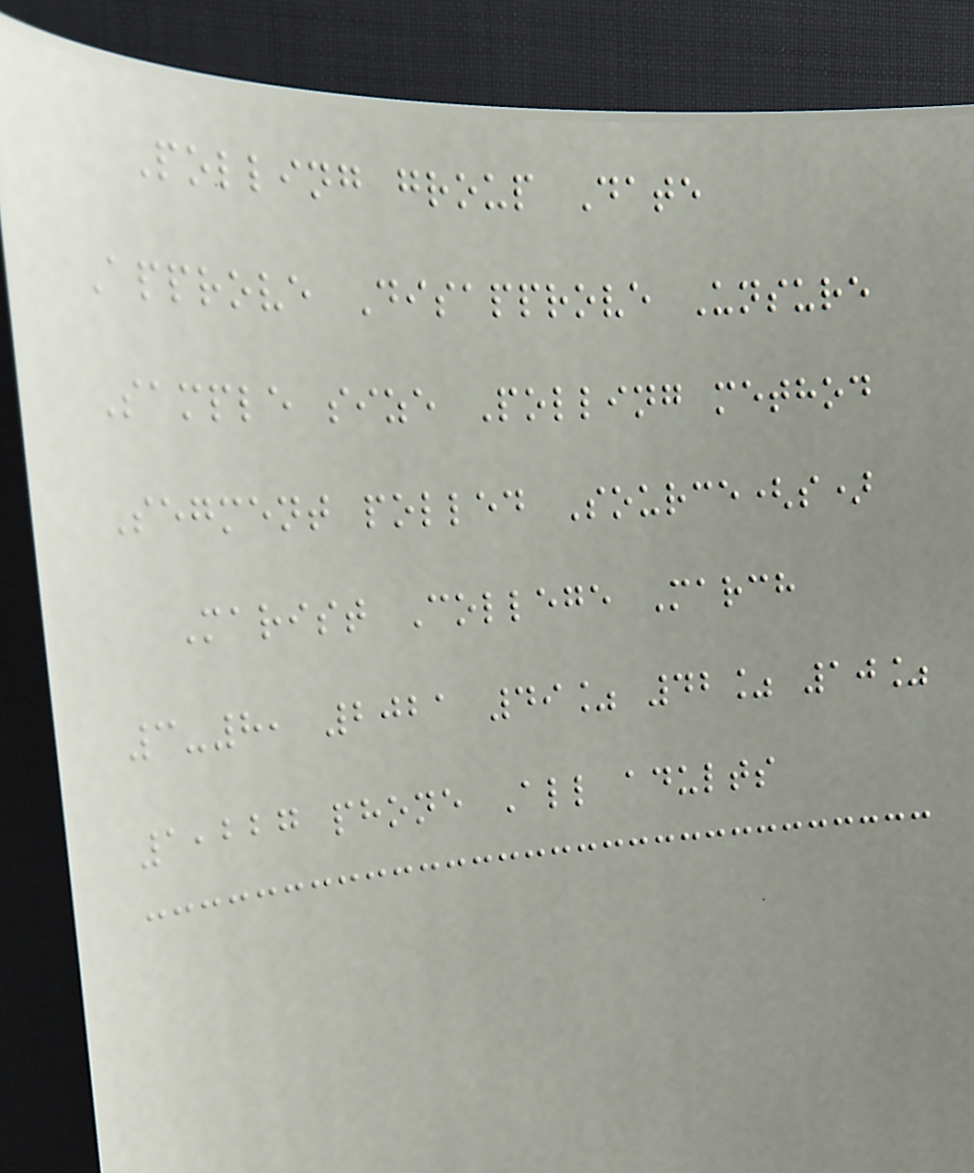Polling group Date
Approve Disapprove Unsure
Sample size Polling method
Segment polled Source(s)
Marist College March
3-8, 2021 49% 42% 10%
1,227 phone All adults
